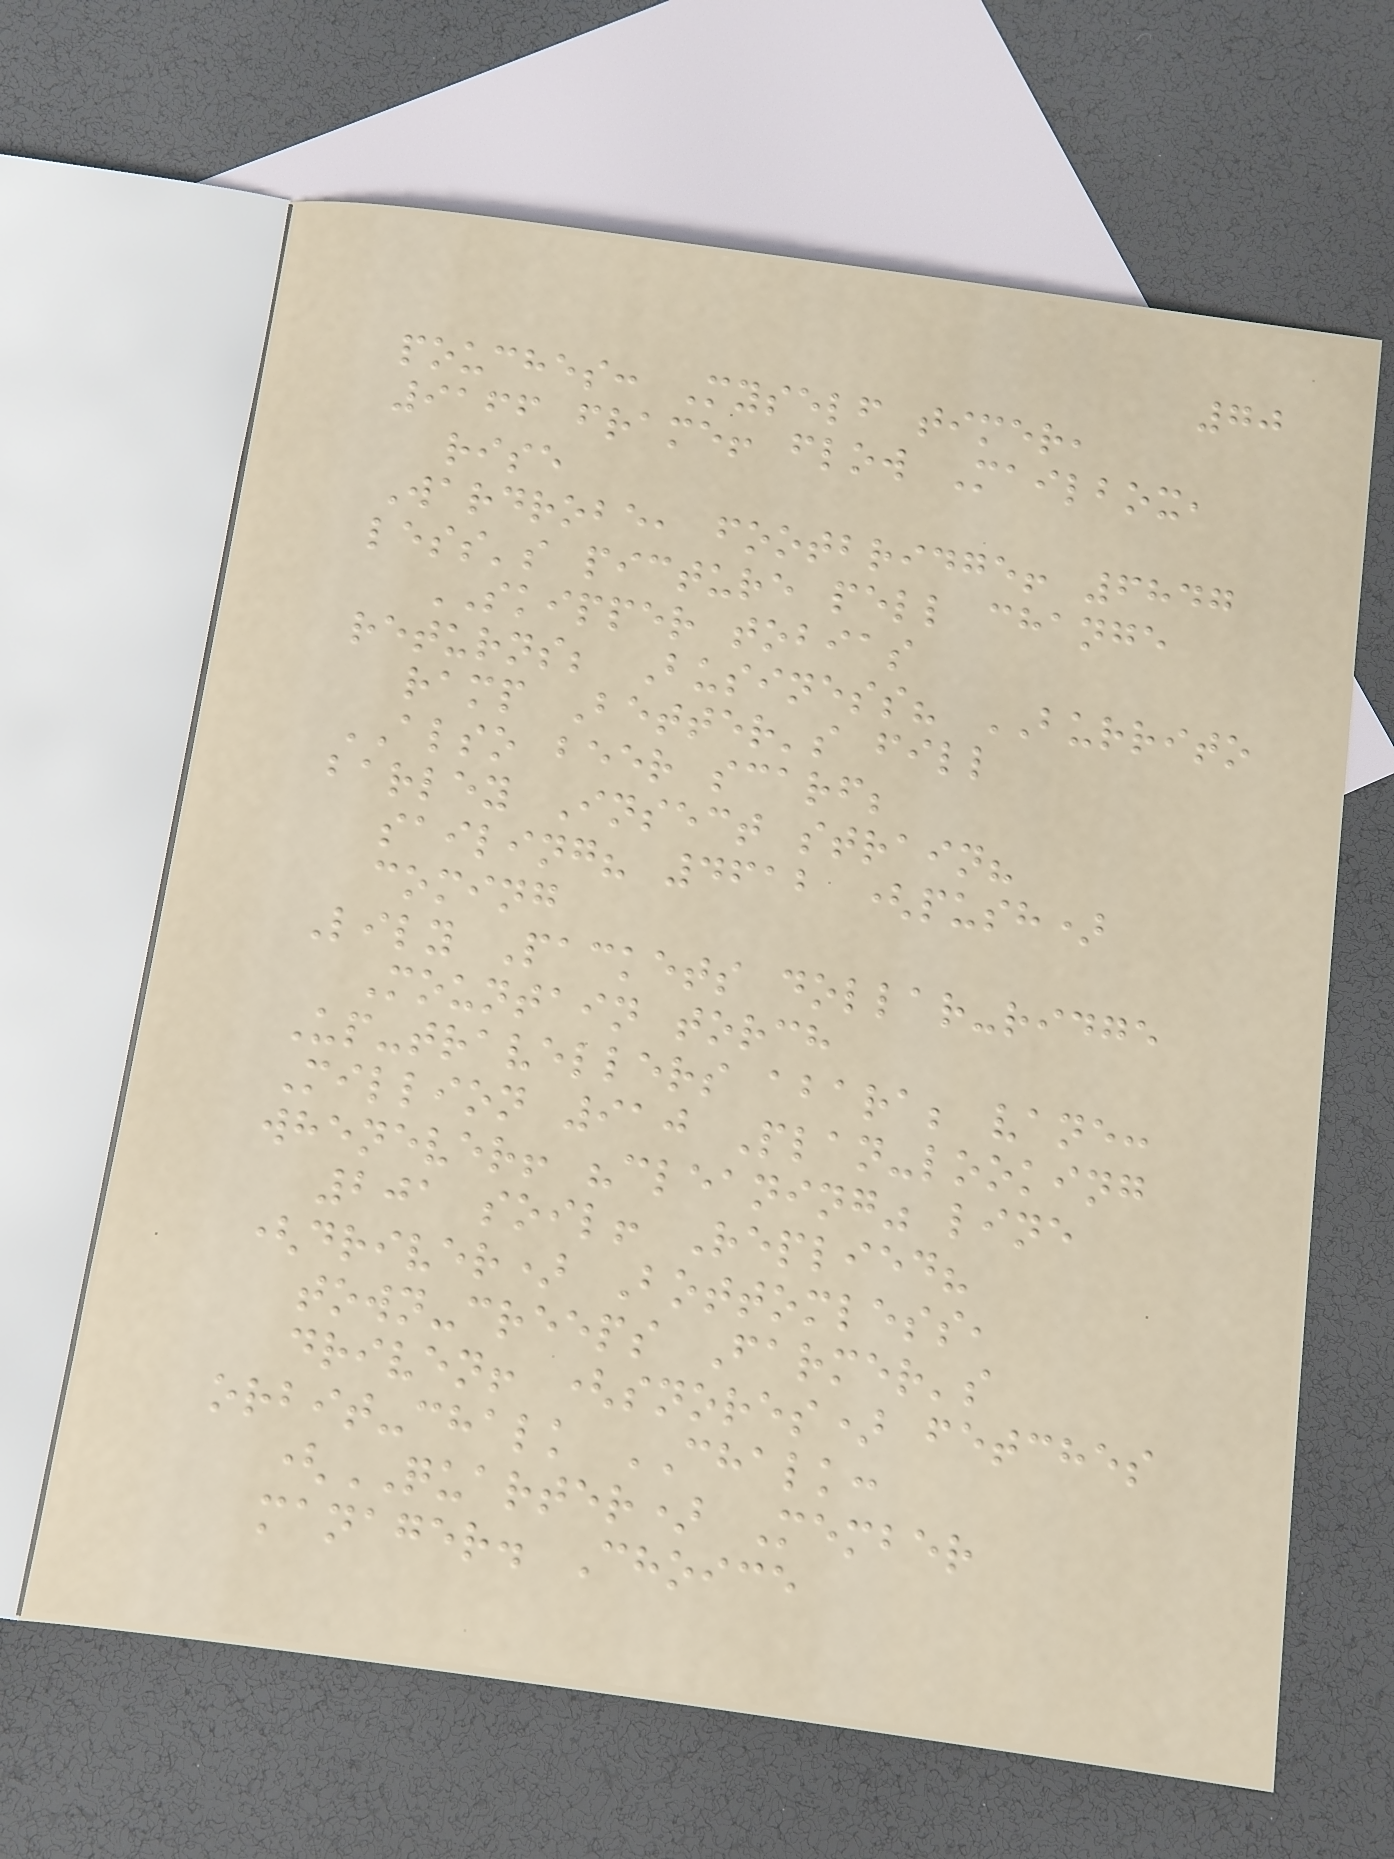70
pouches: Myself timer,
9166 frame! flow Mailbox,
rise
Wardrobe, footbridge! 6847
less's picture pell change
SKIPPER tobias
returns; Business? BURRITO
ramp Better's fill
ALSO beer scarf;
barley Insect strain?
sailing? 4612 (push)
coming
Lily Packets dollar-ridge
Mountain torch
Up-travellers abara; vane:
Million 910 Plan-looking
whenever! "cleaning" line
201 soil! Replied?
(driver) Bottomless,
town-creeps Farmer's
driven! (snores) fetches
orbit-chalk CHALK:
(QUARTER) Member
manager. Choice
